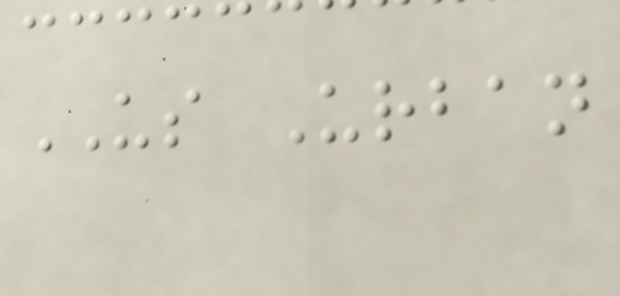US Urban
